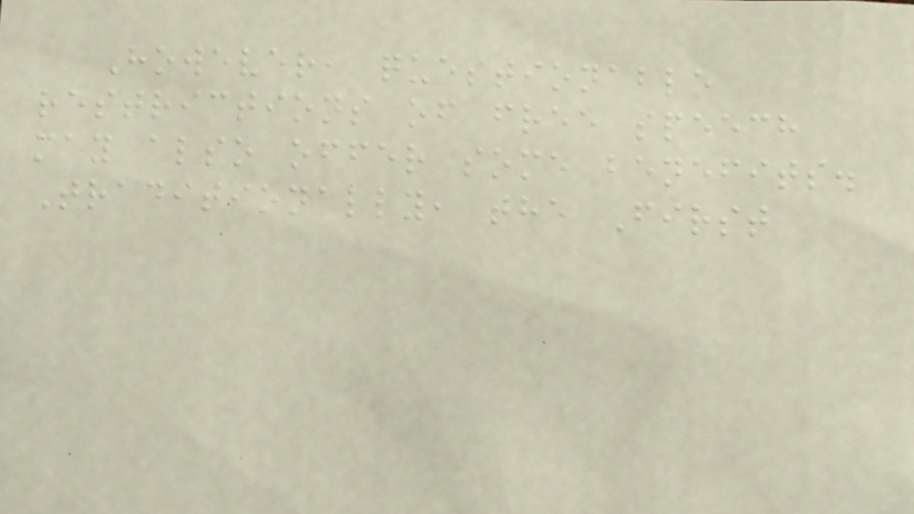However, questionable
restrictions of free speech
may also offer some benefits.
Traditionally, the First
